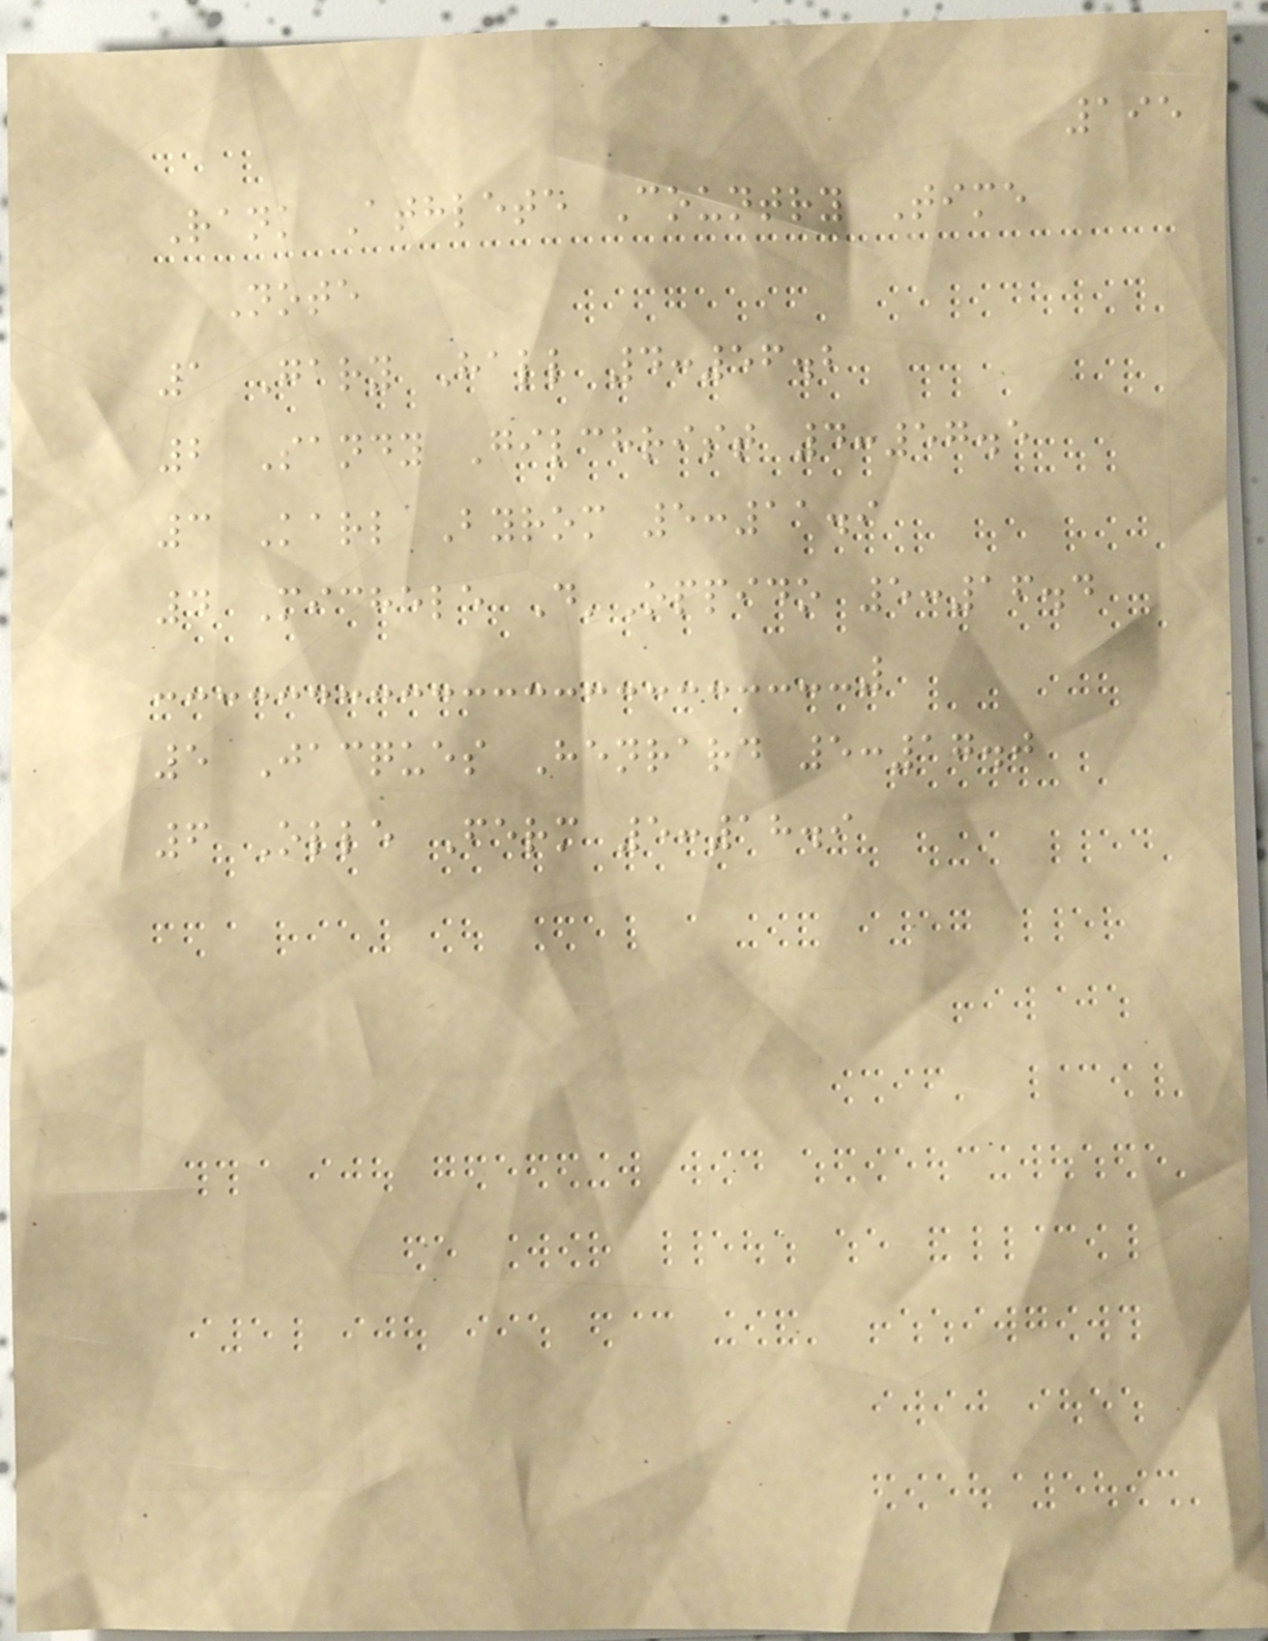195
Rank Athlete Country Time
Note
1 Gary Hall 4:56.2
2 Sandy Gilchrist 4:57.5
3 Karl Byrom 5:11.9
4 Michele D'Oppido 5:16.4
5 Jacques Henrard 5:17.0
6 Olle Ferm 5:18.9
